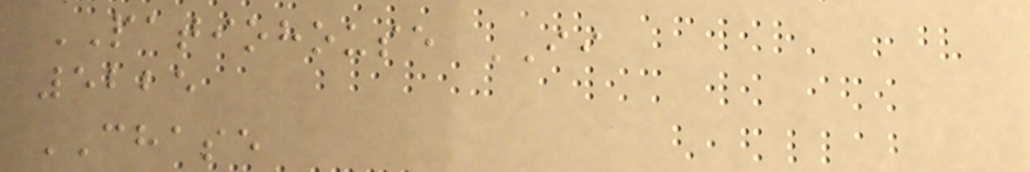PATIOHOUSE II
5225
CHASE
